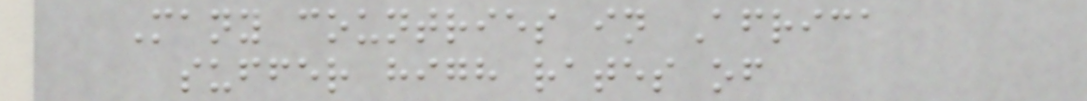Many countries in Africa
suffer high rates of
